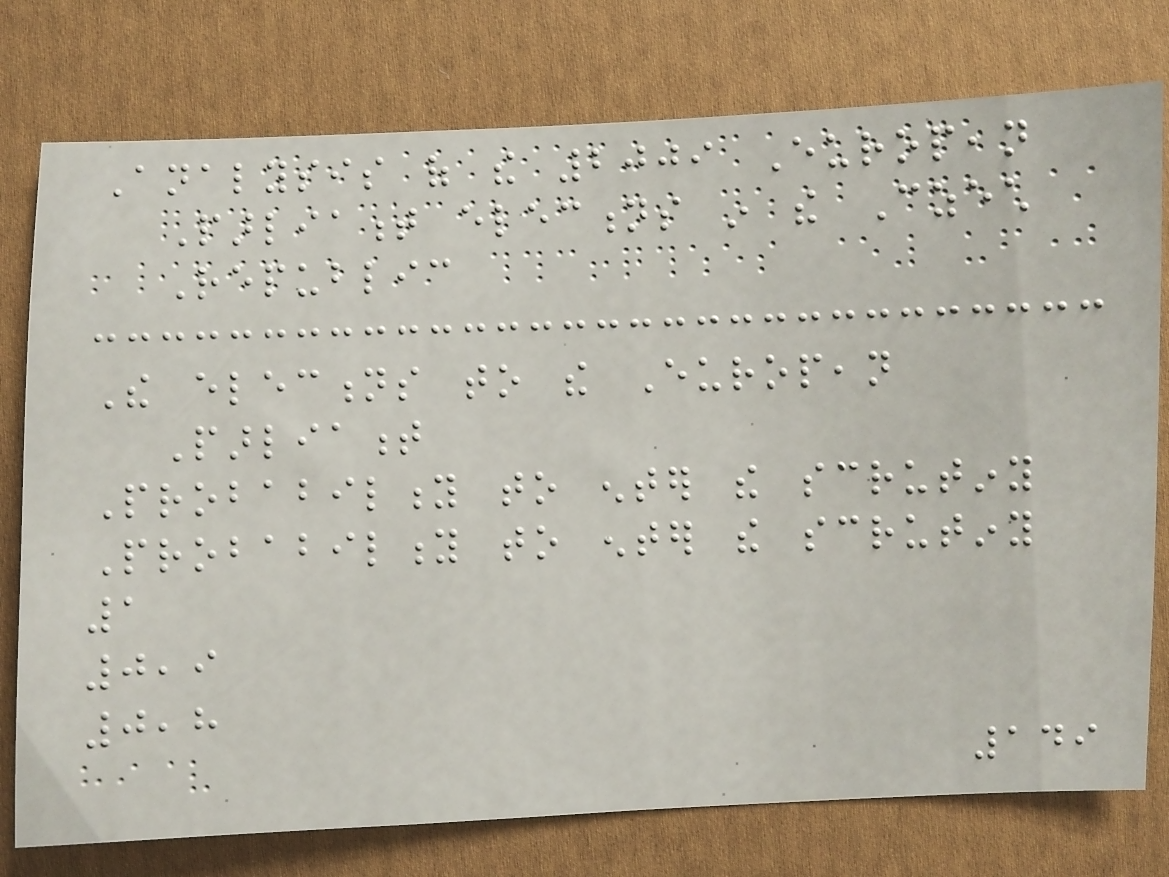Analysis of the 2009 European
Parliament elections in the Czech
Republic
The elections to the European
Parliament
Probability to enter the scrutiny
Probability to enter the scrutiny
1
0,9
0,8
149
